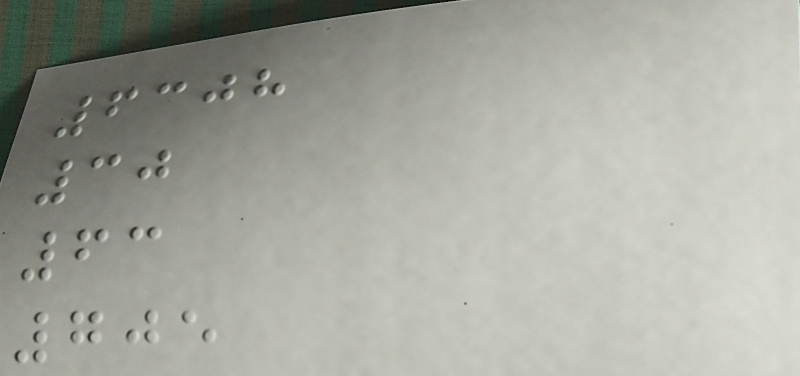6308
30
63
705
